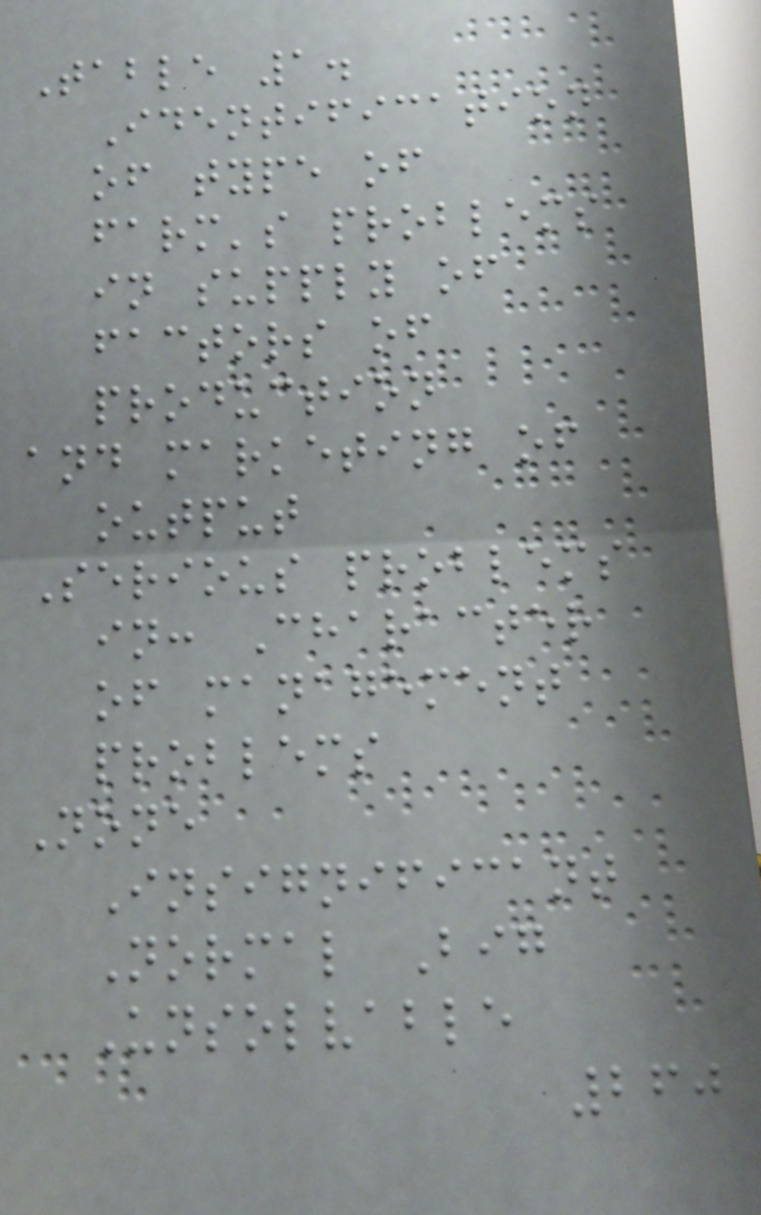Table 1.
Identification
of type of
farm's problems
in supply of
factors of
production
and marketing of
output
Serious problems
in: Character
of management
problems
None
Insignificant
Normal Big
Unsolvable
260
